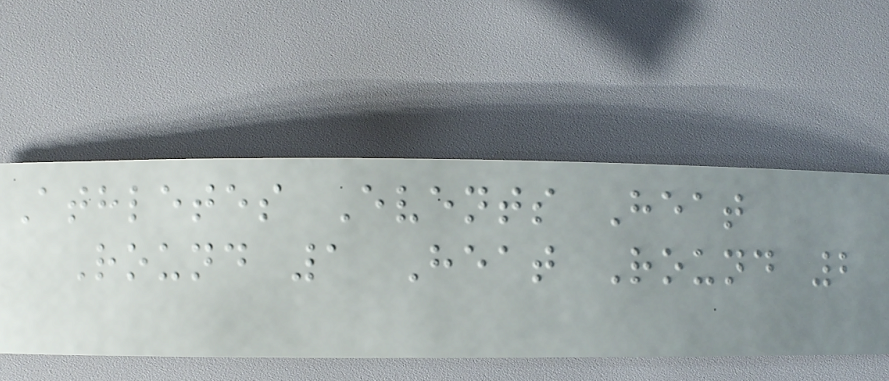Athletes Events Heat
Round 1 Heat Round 2
